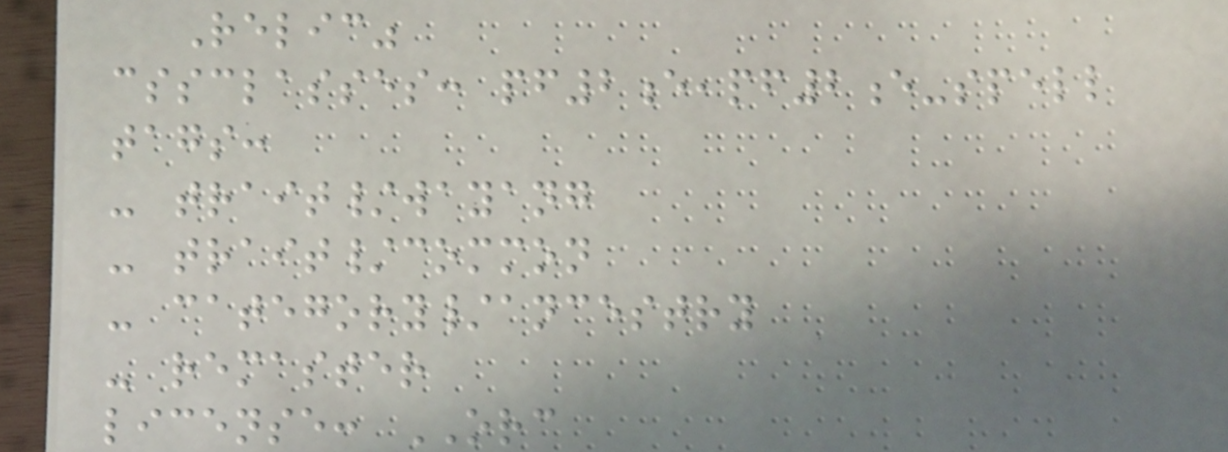Relic"
cssclasses: pf2e,pf2e-spell
tags:
- trait/wayang
- trait/common
- category/ancestry
- remaster
license: ORC
